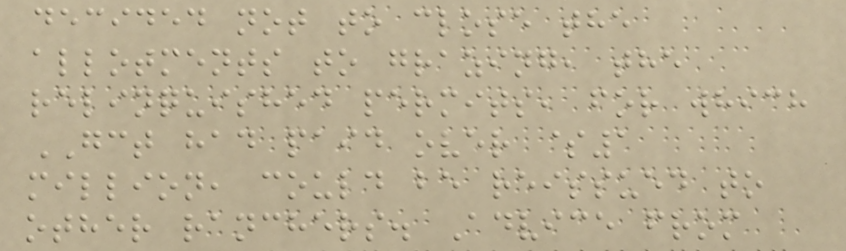decided not to close the
allotments to grazing, the
relinquished permits, for which
GCT had paid over $1
million, could be reissued to
other ranchers. Advice from
